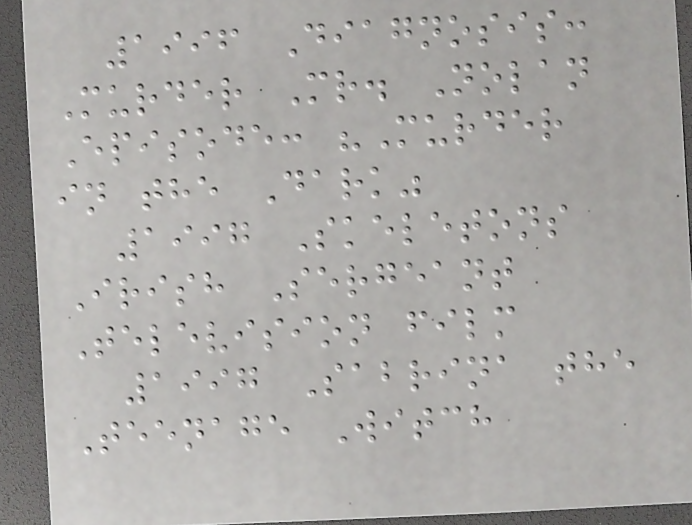1996 Diagnosis:
Murder Mr. Nolan
Episode: "Murder
in the Dark"
1997 Skeletons
Irish Sergeant
Television film
1997 Sabrina the
Teenage Witch
